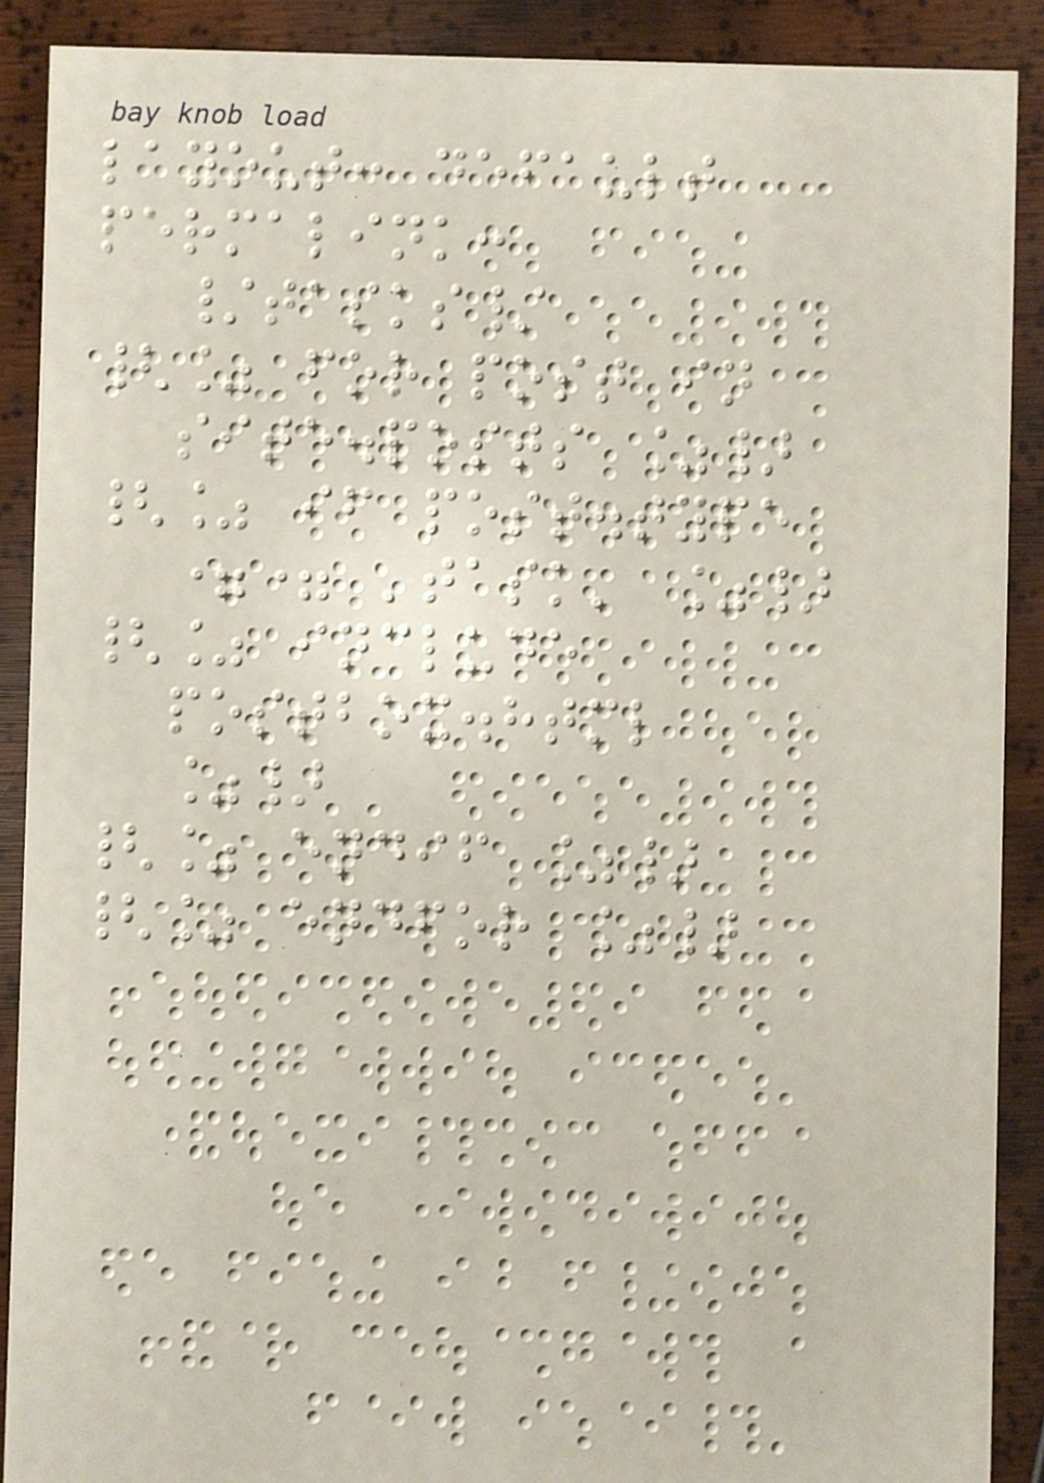layout: default
permalink:
/tasks/
{% for post in
site.posts %}
{% if post.type
== 'task' %}
{% include
postbox.html
%}
{% endif %}
{% endfor %}
